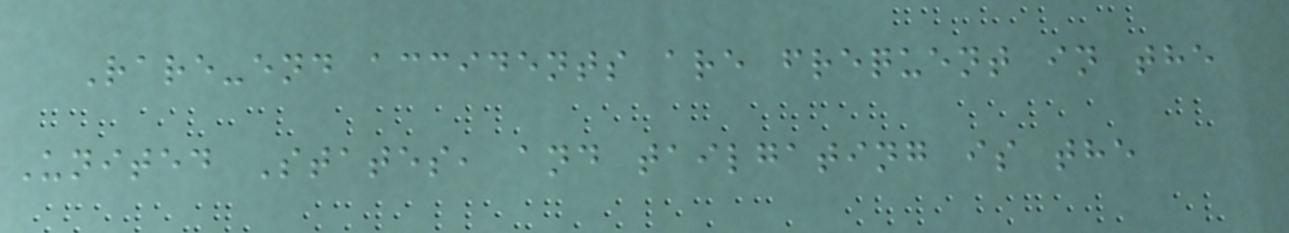Rare-end accidents are frequent in the
United States, and tailgating is the
